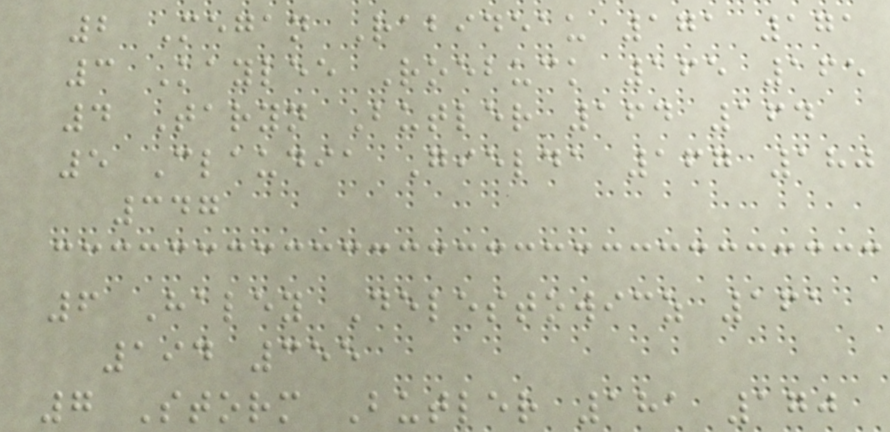2 Megan Rabideau 171 171
3 Kaylee Roebuck 165 165
4 Taryn Butler 164 164
5 Claudia Gielda 167 180
347
6 Haley Delestowicz 161
194 355
7 Storm Butler 181 170
